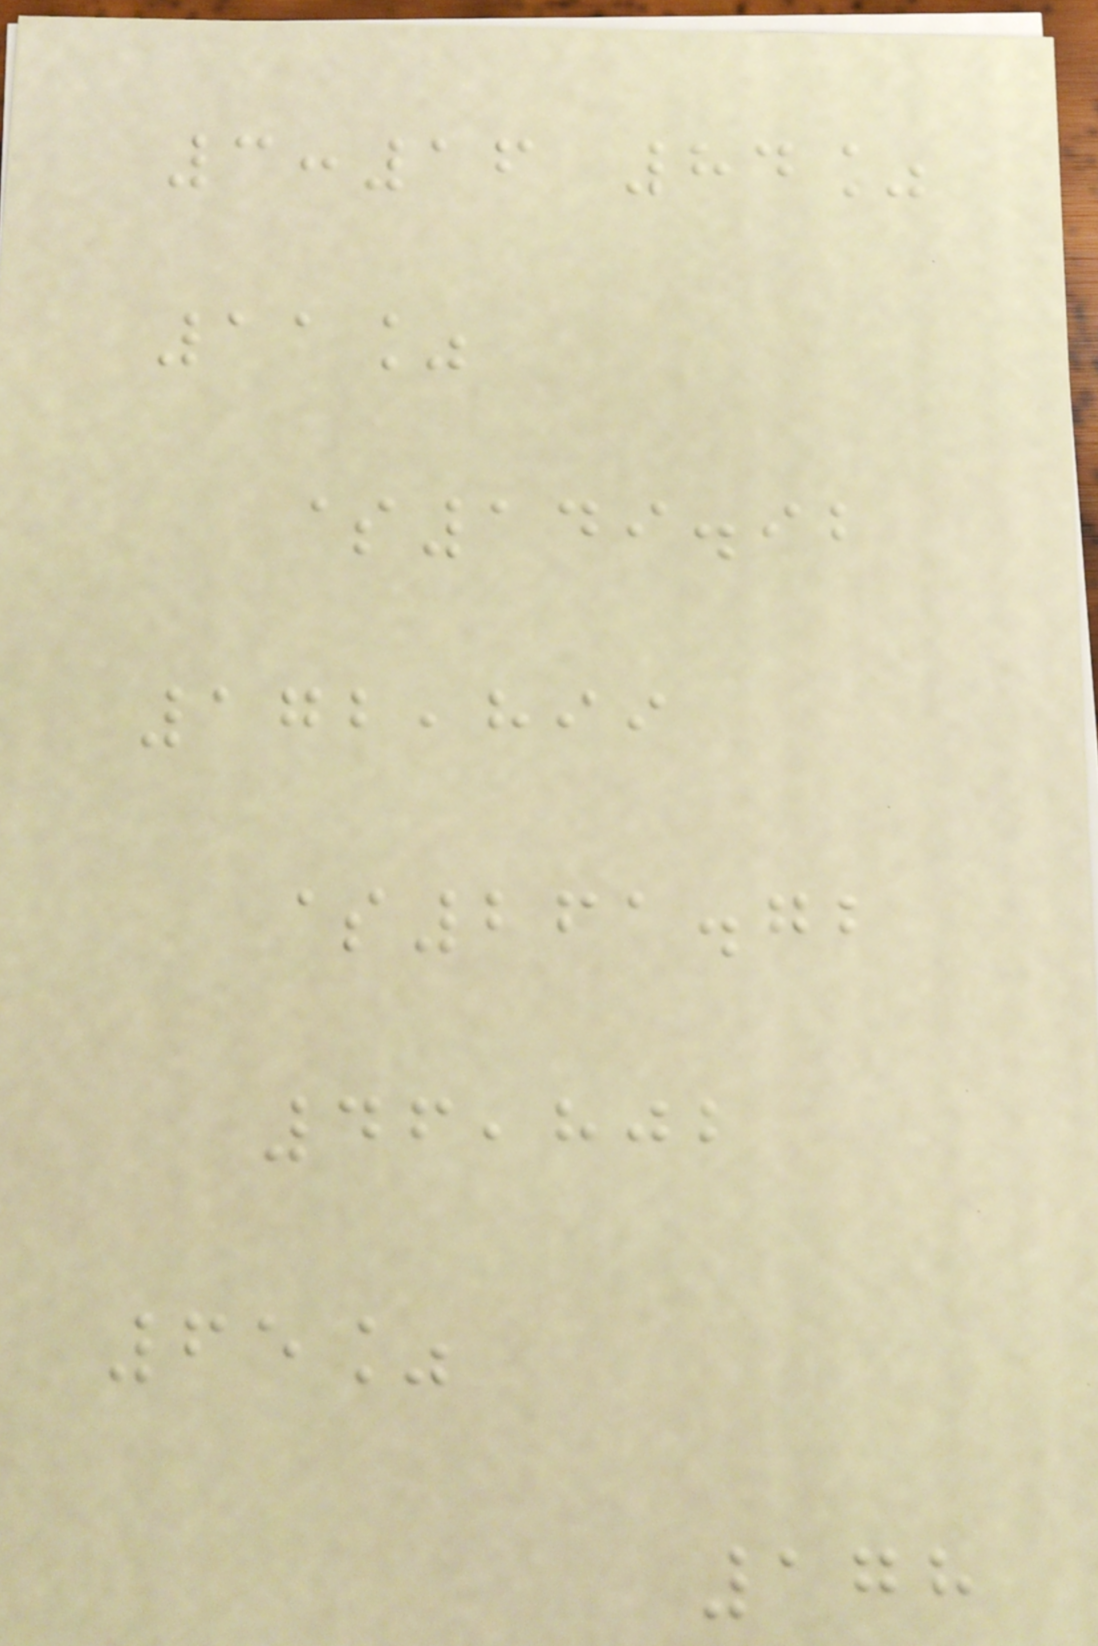3:16 84%
11%
$149.92
172,899
$261.72
46,802
65%
178
